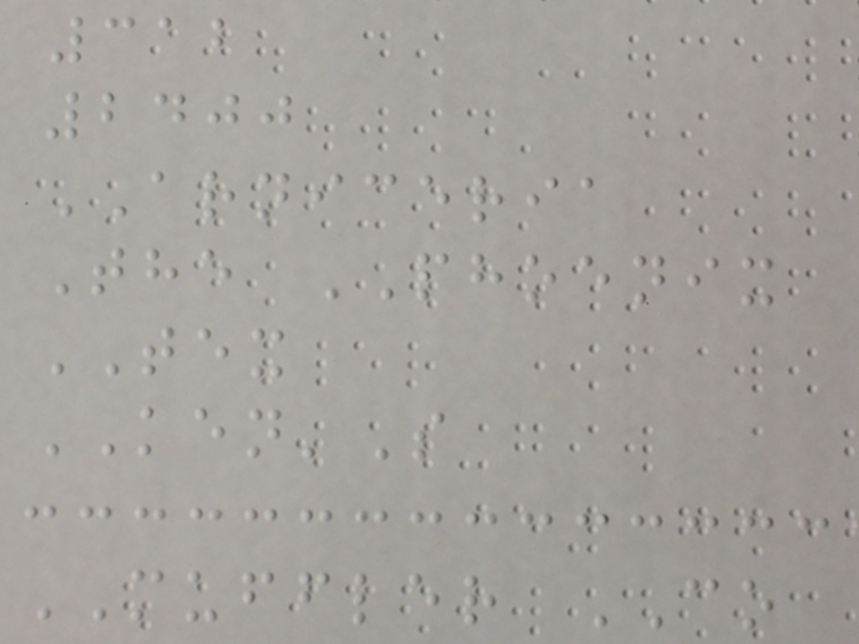312
2400
ARNICERIA
The PHOENIX
TEX
KEN'S
MUFFLER CO
